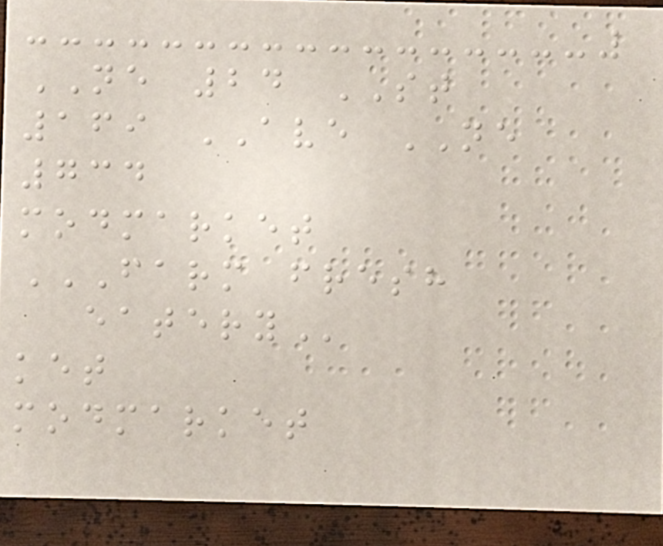NE 24 ST
169 AVE NE
734
modmarket
FARM FRESH
EATERY
ket
modmarket
